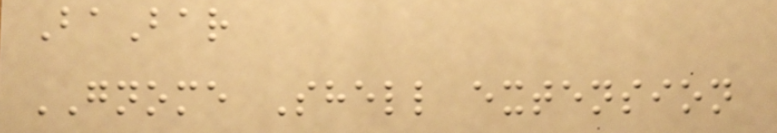BaBar
GNOME Shell extension
